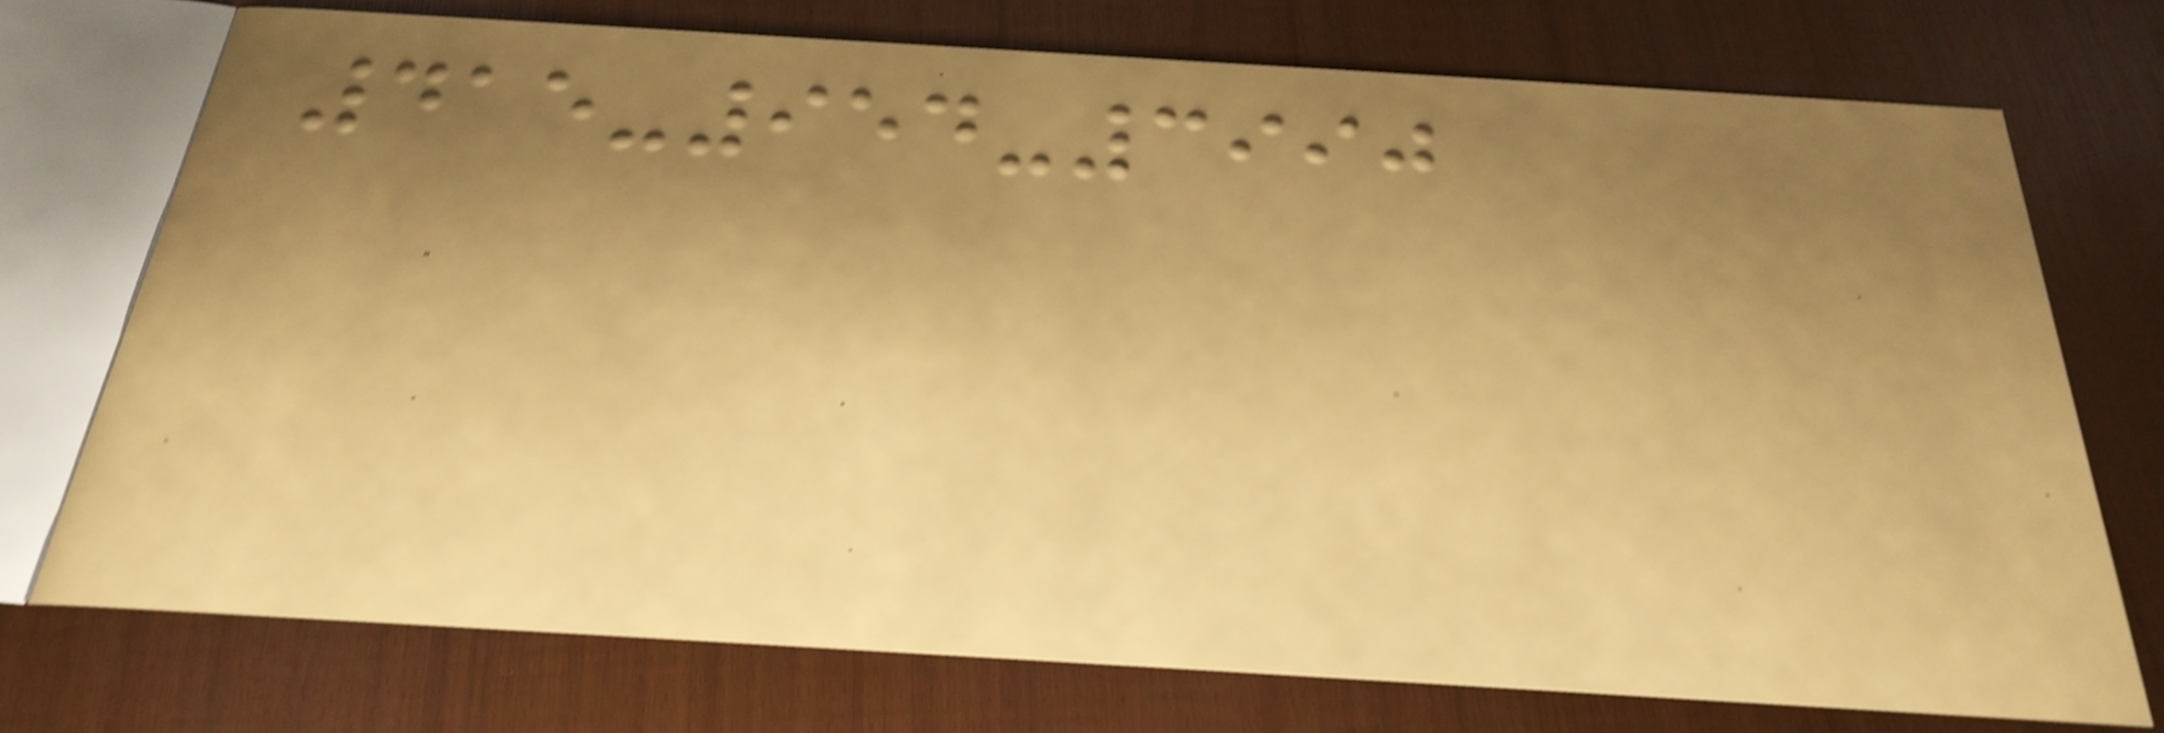415-954-3990
